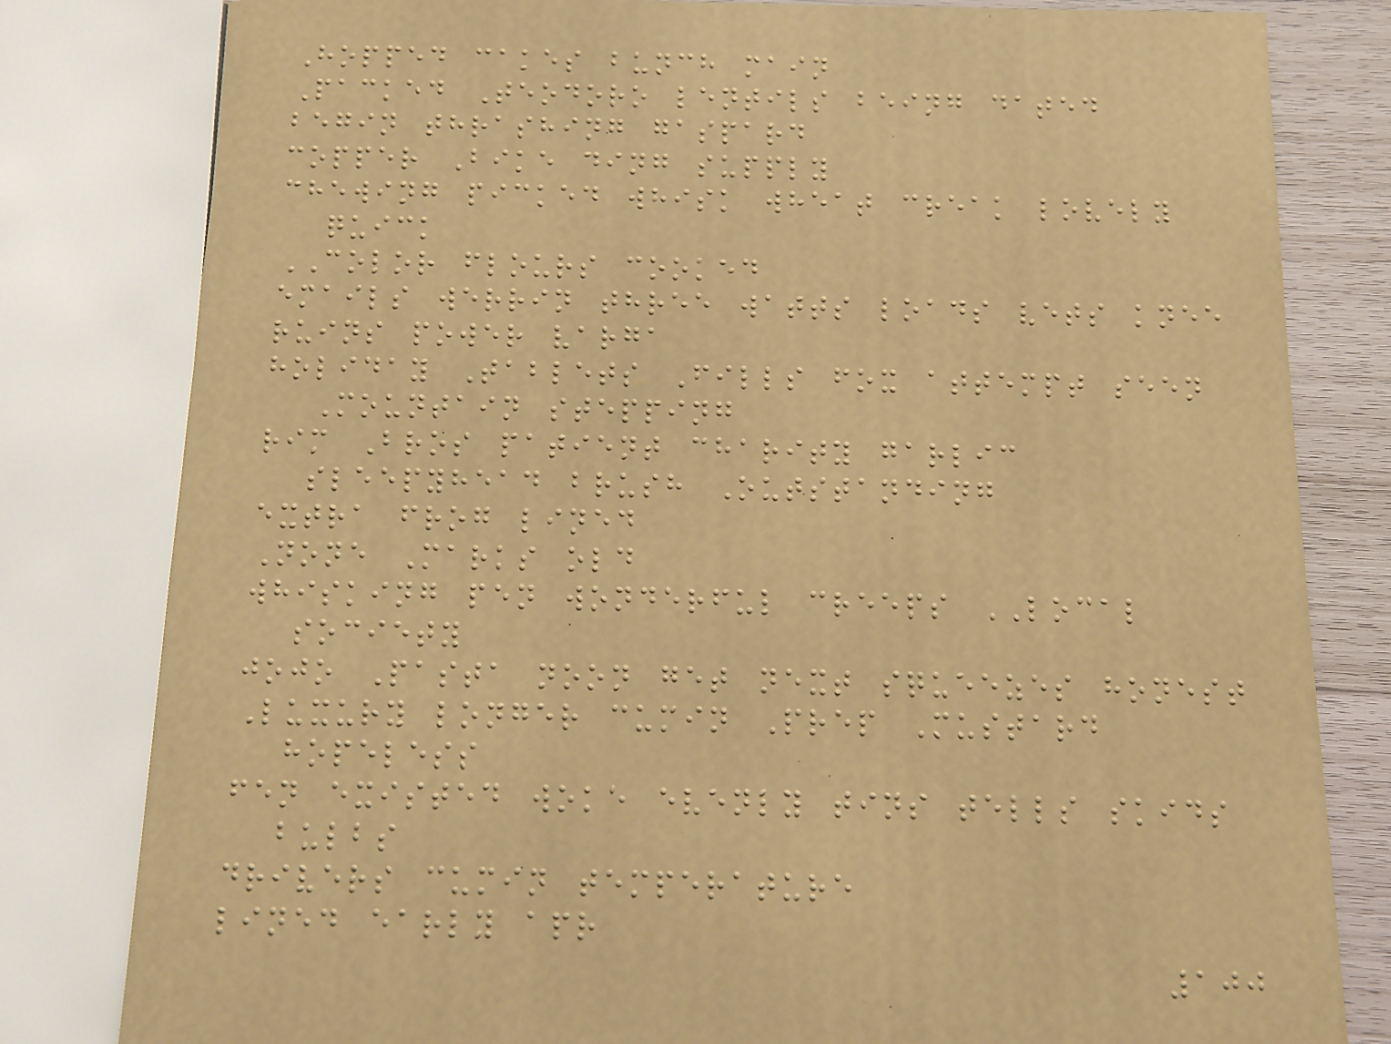Hopped cakes bunch main
Packed Teodoro lentils being dated
begin thrashing gaspard
copper Bike ding supply
chewing picked whisk wheat creak lovely
quick
COLOR flours cooked
emails werrin three watts loads vets knee
ruins power varga
holiday Tablets Fills fox attempt seen
Mountain stepping
rim Bros patient charity garlic
sleepyhead brush Outstanding
extra frog lined
None Marks old
whisking pen wonderful creeps LOCAL
society
jojo Pasta noon get next squeezes honest
Luxury longer cumin Prep Mustard
hopeless
fen existed woke evenly tins tells skids
bulbs
drivers cumin temperature
lined early apr
100
